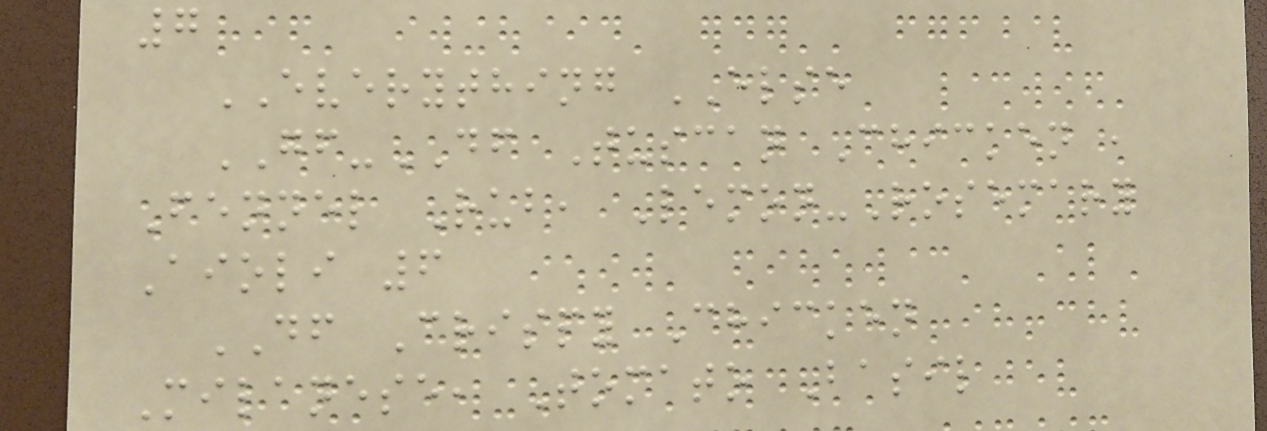7
EVERYTHING ELSE
GF-DF Tuscan Chicken ,
Fennel Rub, Lemon-Rosemary
Aioli 6
DF Crispy Chicken
Milanese, Tomato Basil
